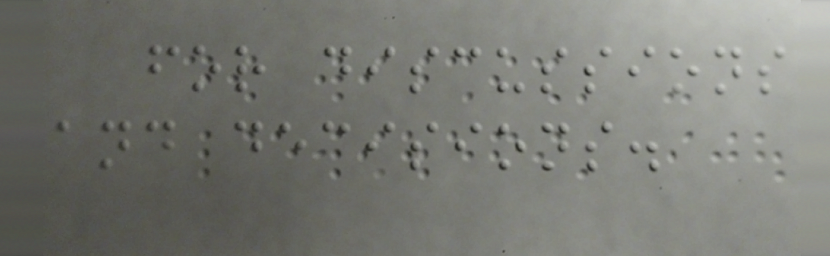for discussions
and decisions.
